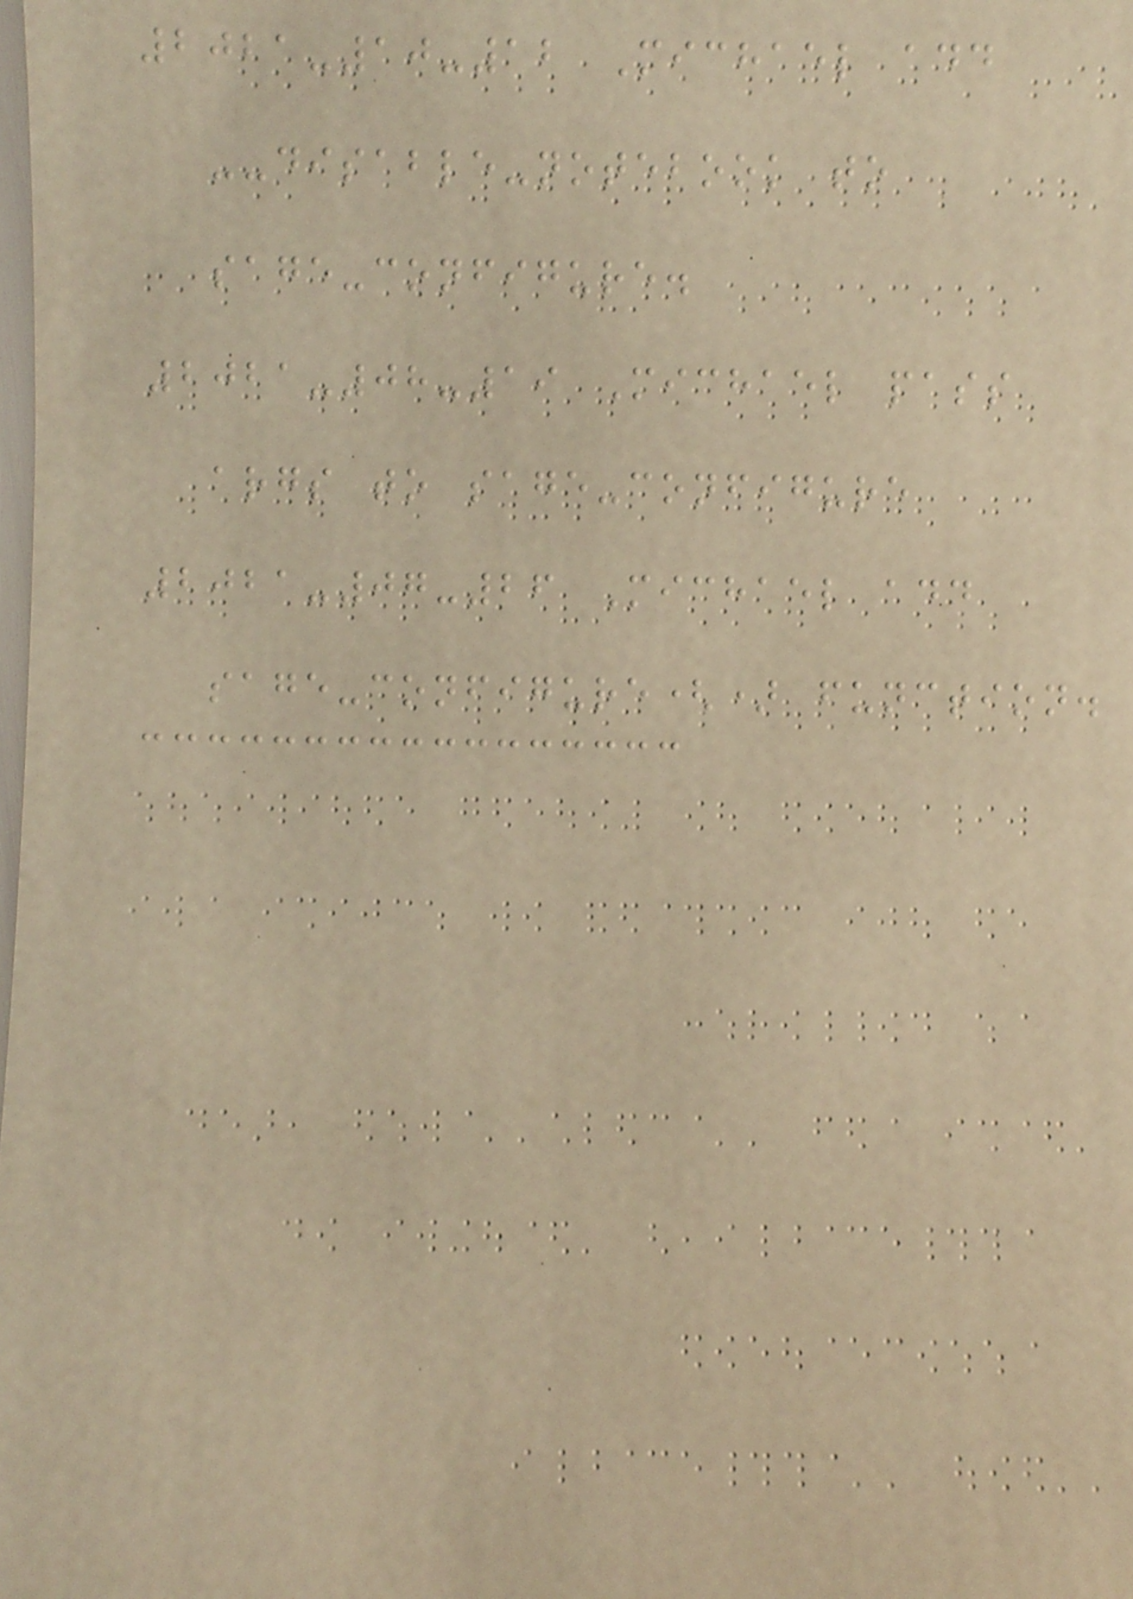2021-10-12 Michael add
--disable-notebook to
sage-configure.
2021-08-19 Michael pass
args to sage-configure
2021-07-26 Michael add
sage-configure() function.
